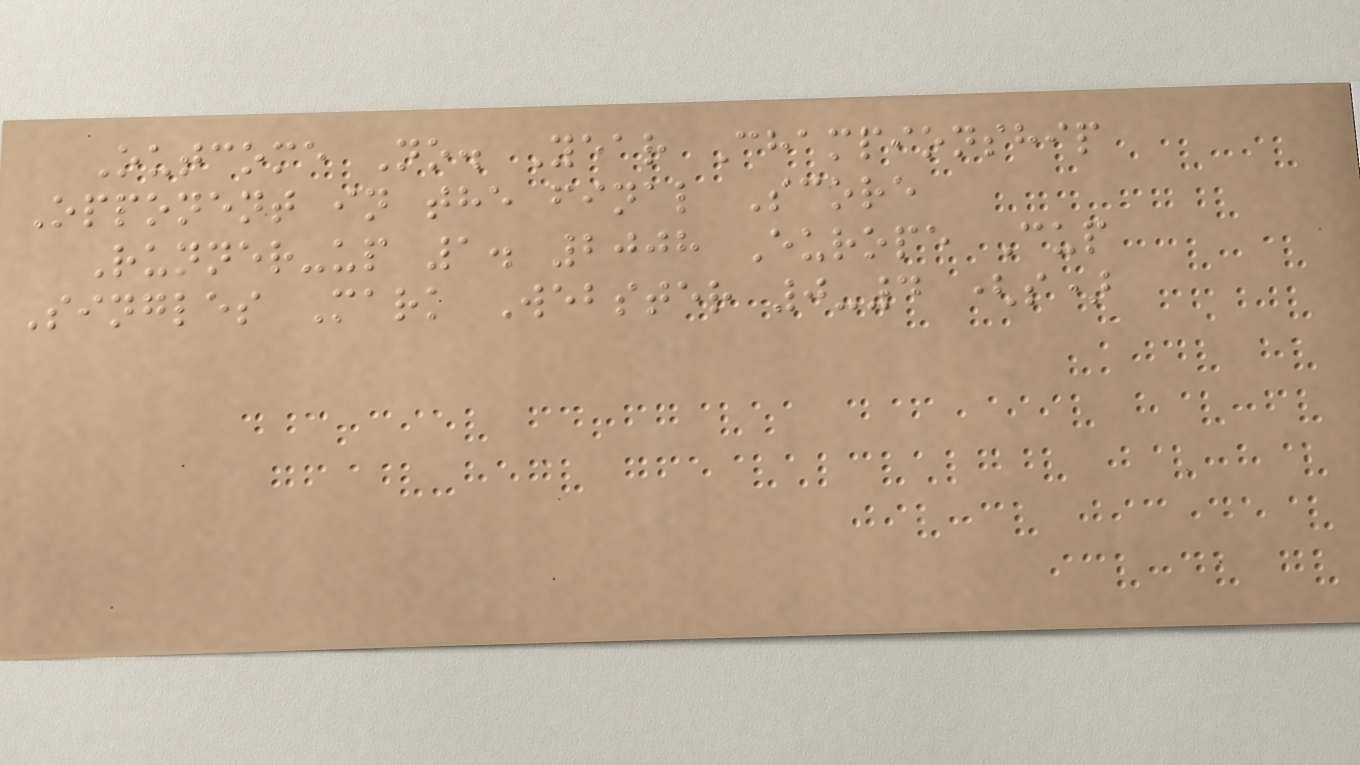Outcome No. Year Championship
Opponent in the final Score
Runner-up 1. 2008 Europe Cup
Singles Mark Webster 0-4 (s)
